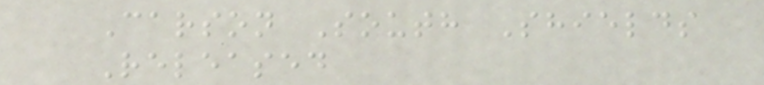Carson South Shields
Released
